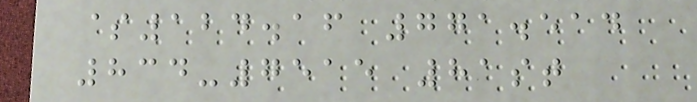$124.16 771.514
834-7515 81st
